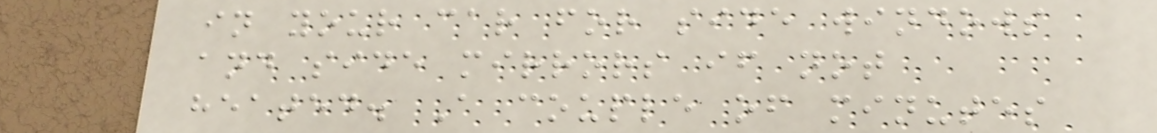in your car for side windows
and side mirrors if not
heated. A couple of minutes
